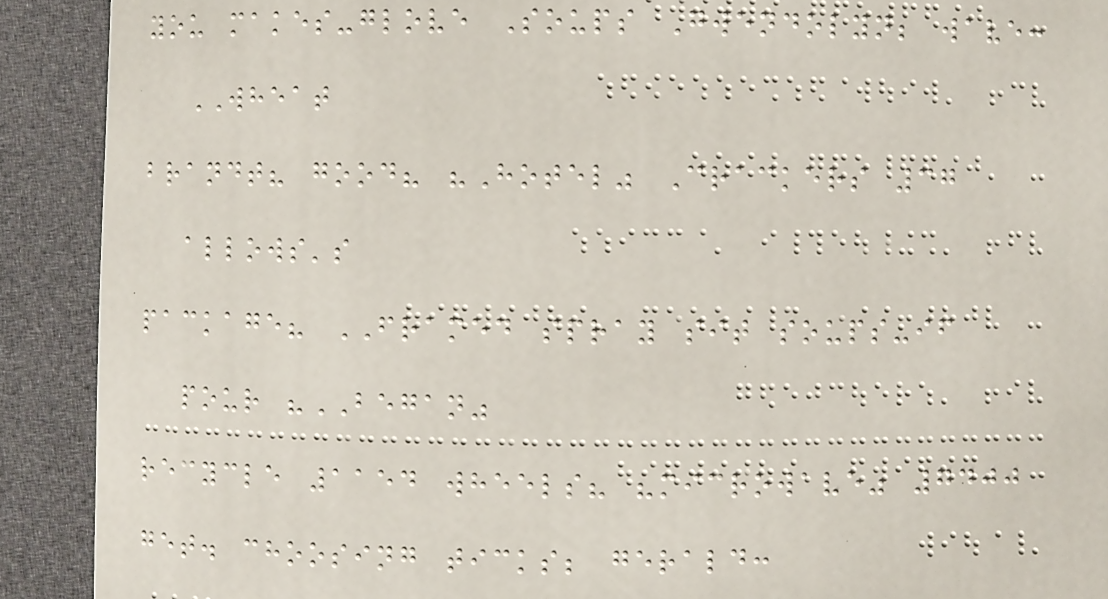you makes-glove Soups Gwendolyn; wave:
WHEAT
brandt? good? "Hotel" Crackers 37
allows's
package? FRAMED spray sit soups-if
pour "BEGAN"
recycle 1154 wheels? "microwave" 7400
get. choosing ticks; gerald:
